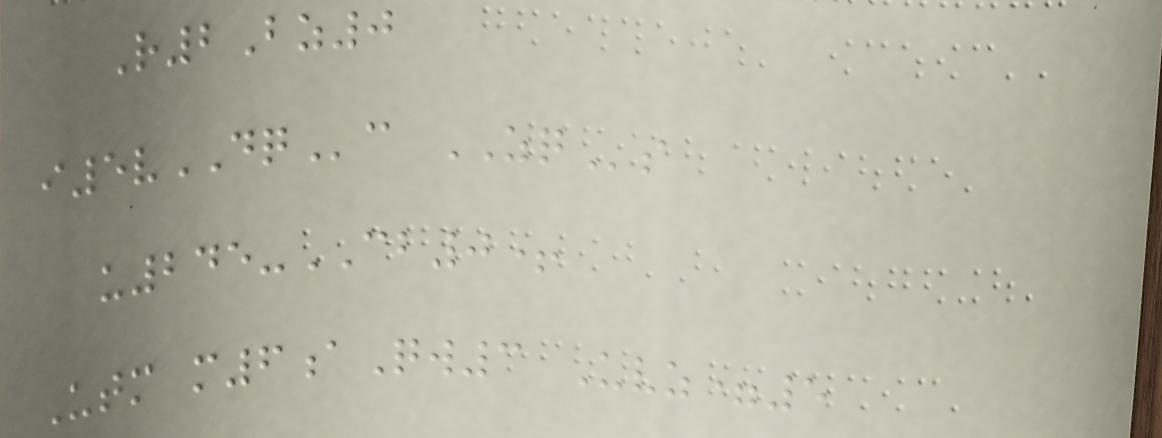R2Bz0
i5vDQc ZQs
u245-CB0+
Utm m6aQw3 Uvz=5
